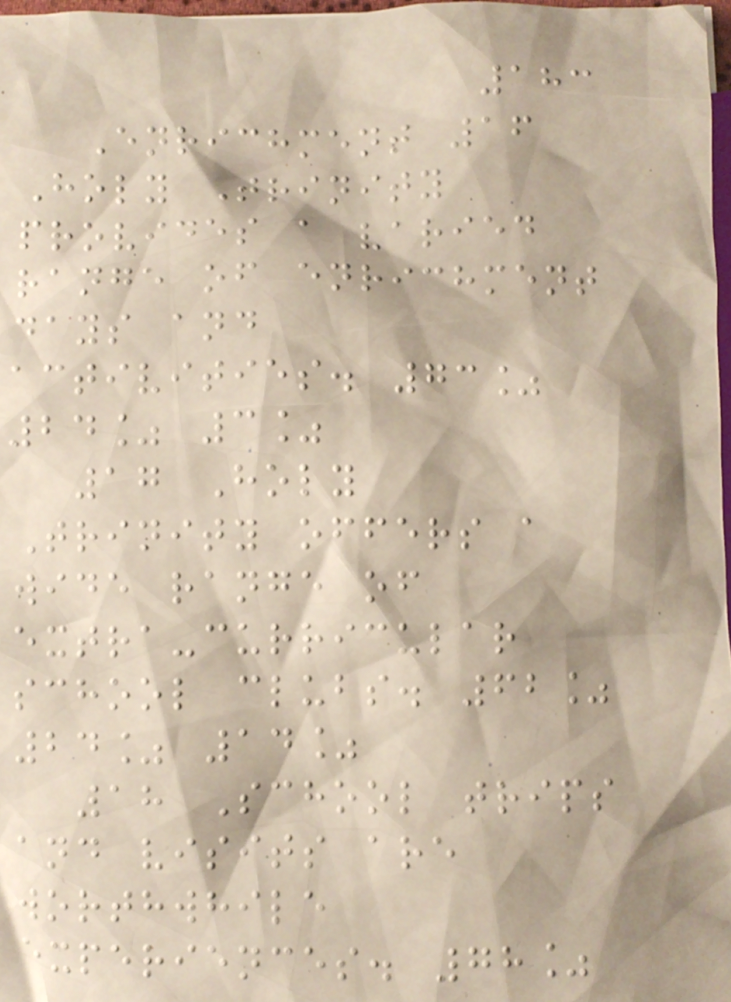183
Enrichment 16
Holy Trinity
provides a varied
range of enrichment
days and
activities. 73%
24% 3%
17 Holy
Trinity offers a
wide range of
extra-curricular
school clubs. 62%
24% 14%
18 School trips
and visits are
worthwhile
experiences. 78%
